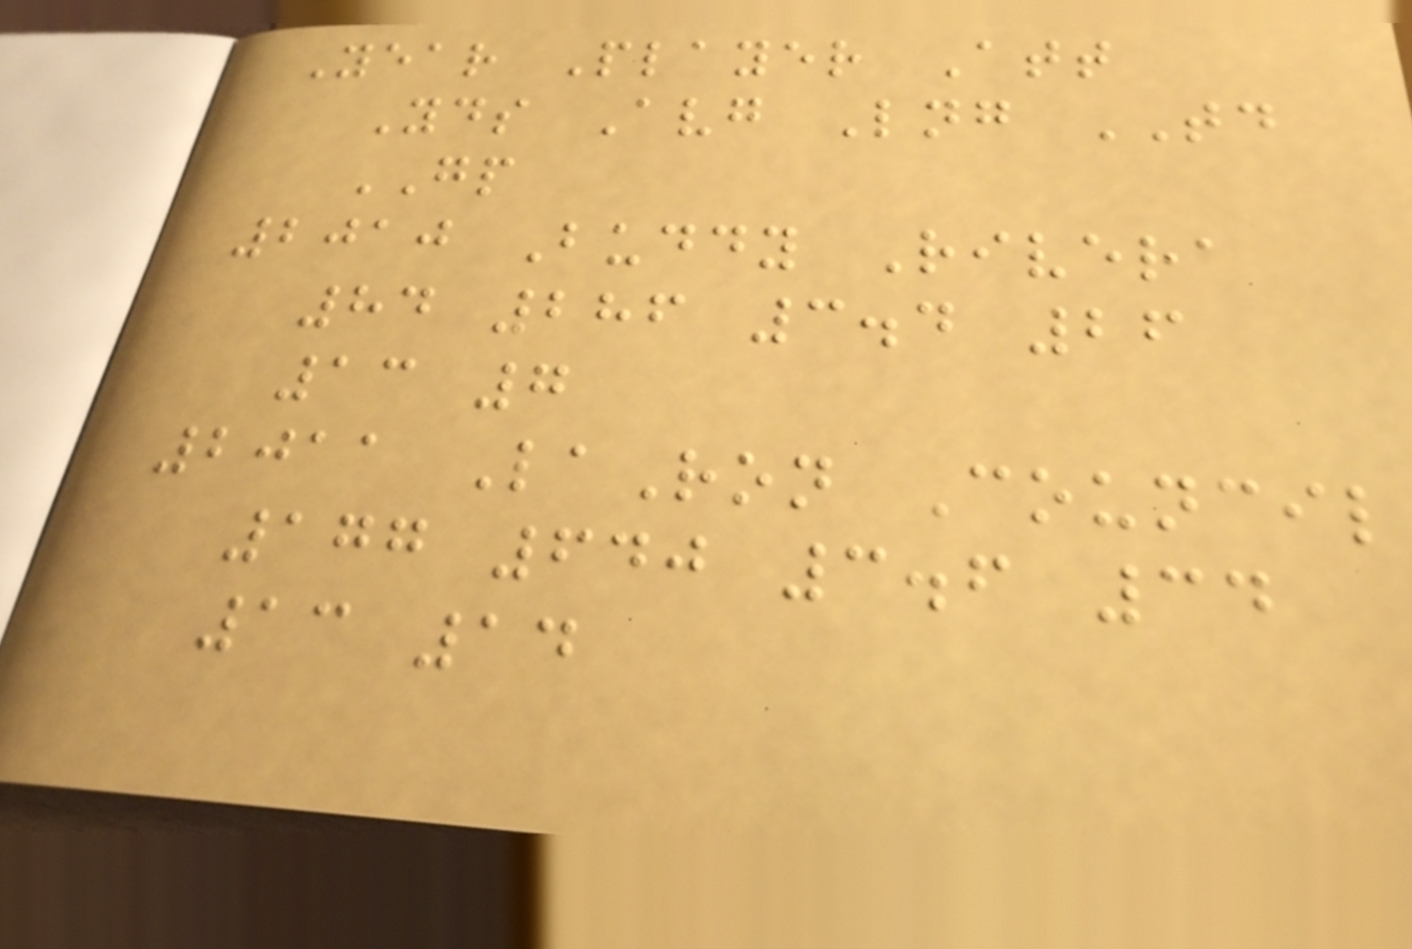Year Player Att
Yds Avg Lng TD
GP
2010 Buddy Rivera
84 286 3.4 26
13 7
2011 LaRon Council
177 640 3.6 34
13 14
